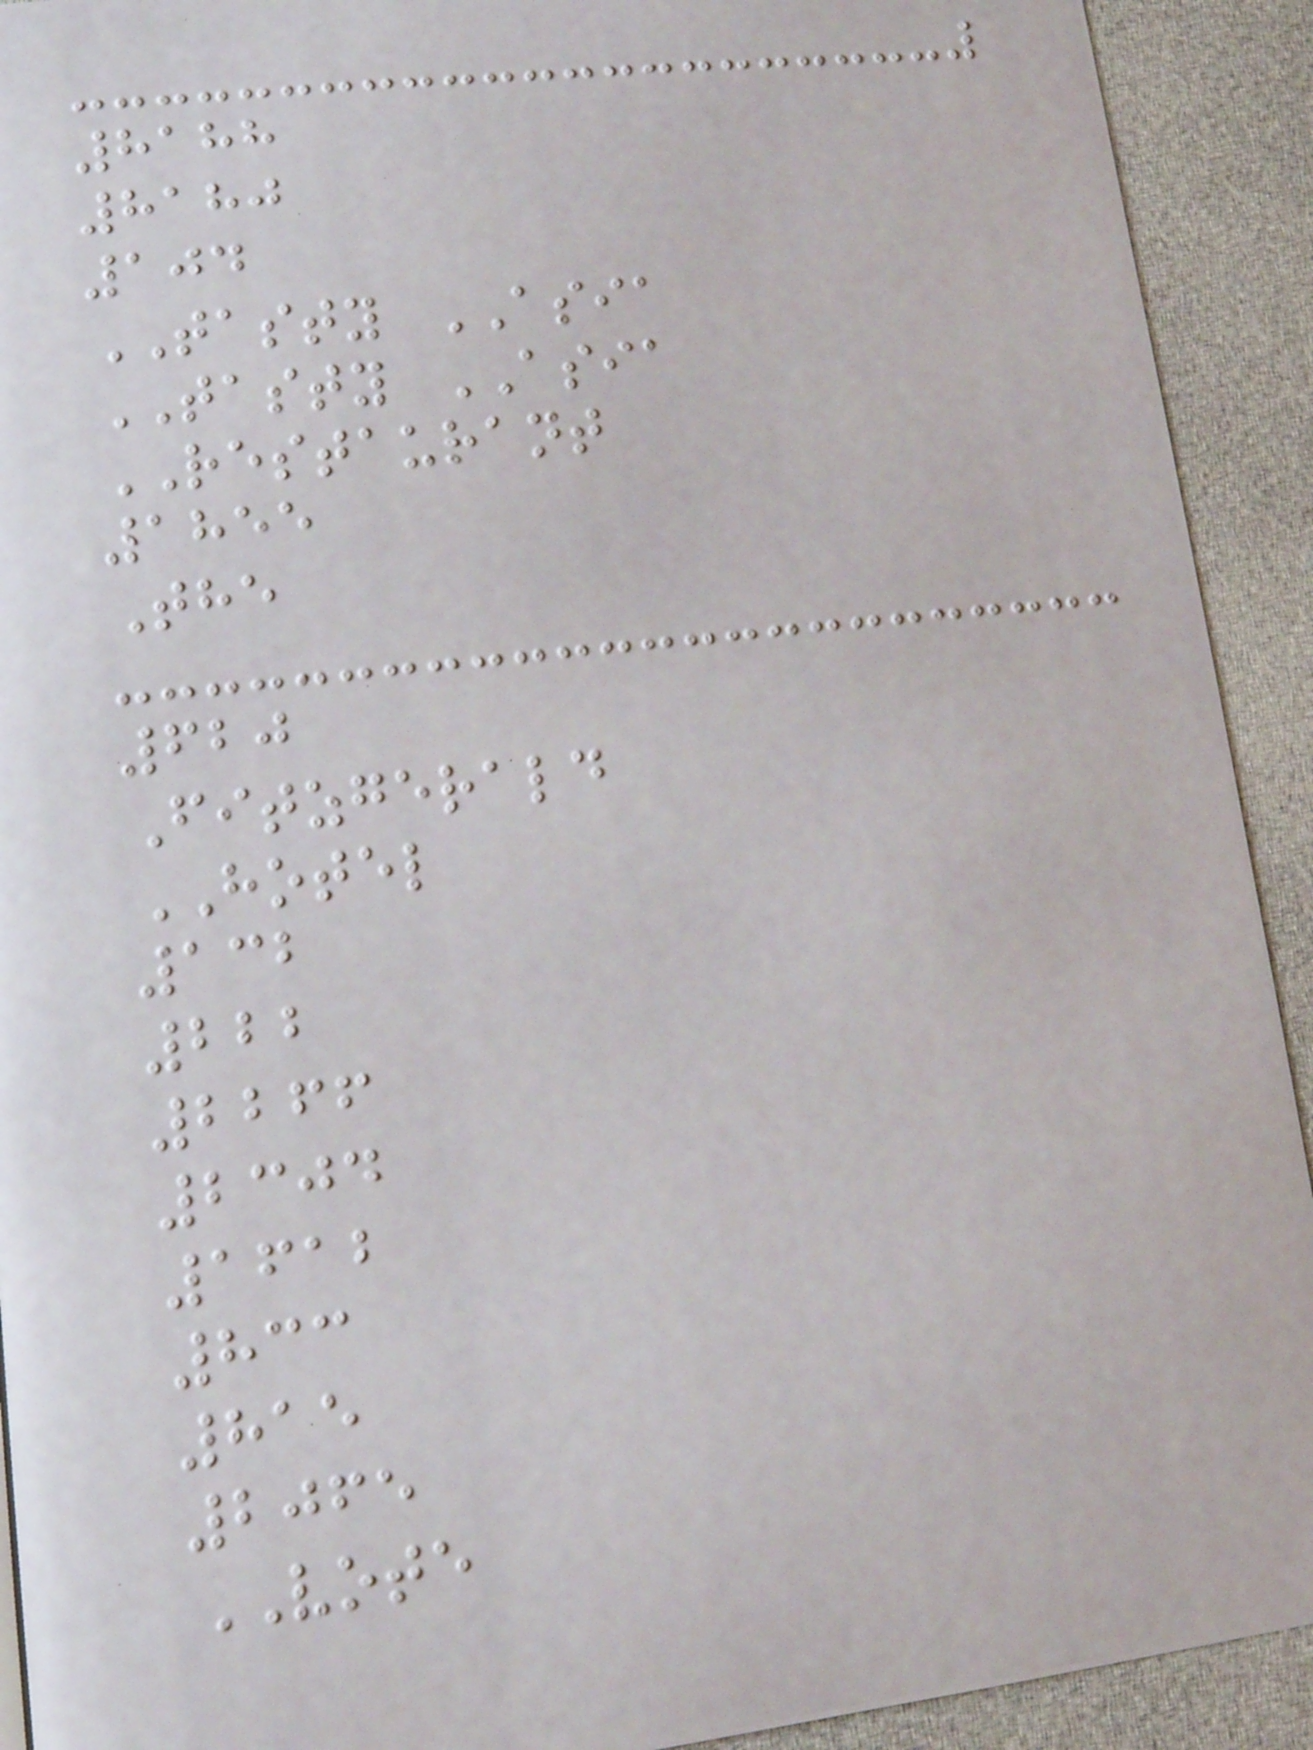8188
8180
104
TASTY ASIA
TASTY ASIA
RESTAURANT
1855
The
620
Fitzgerald
HOTEL
132
222
2266
2304
1612
833
815
2065
VOTE
